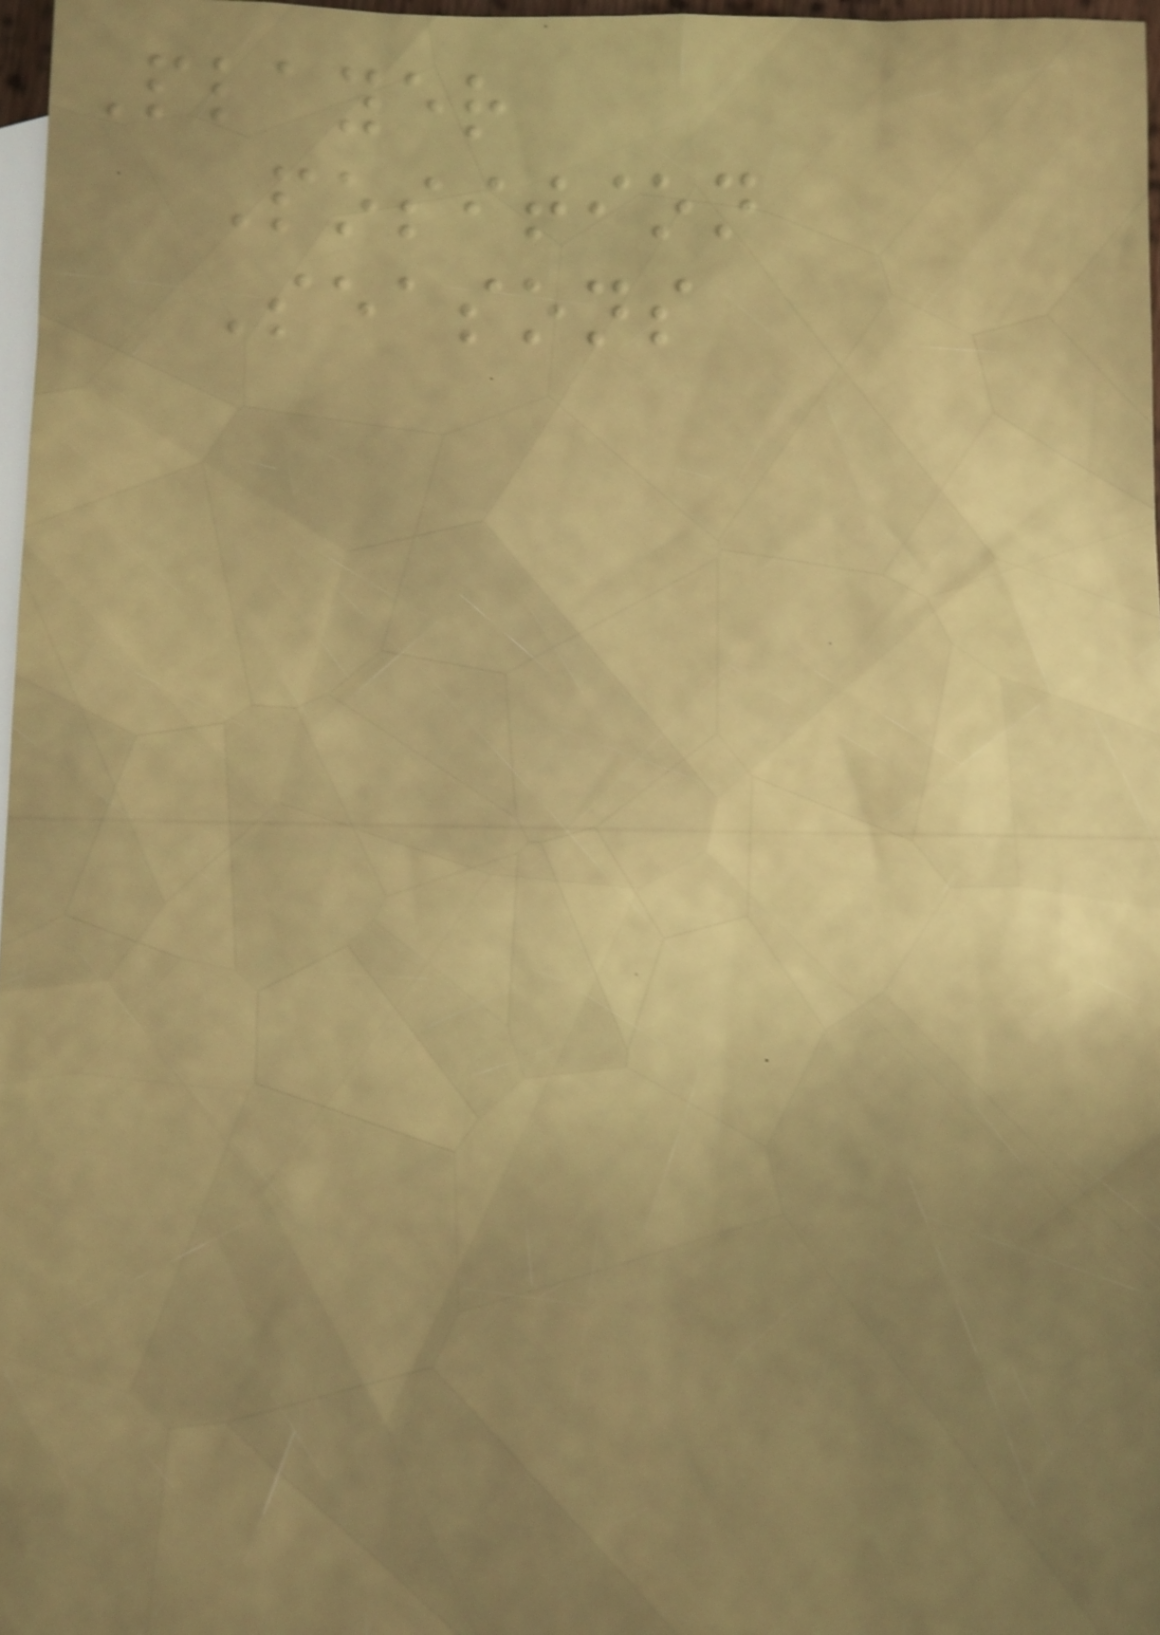Player
Position
Seasons
